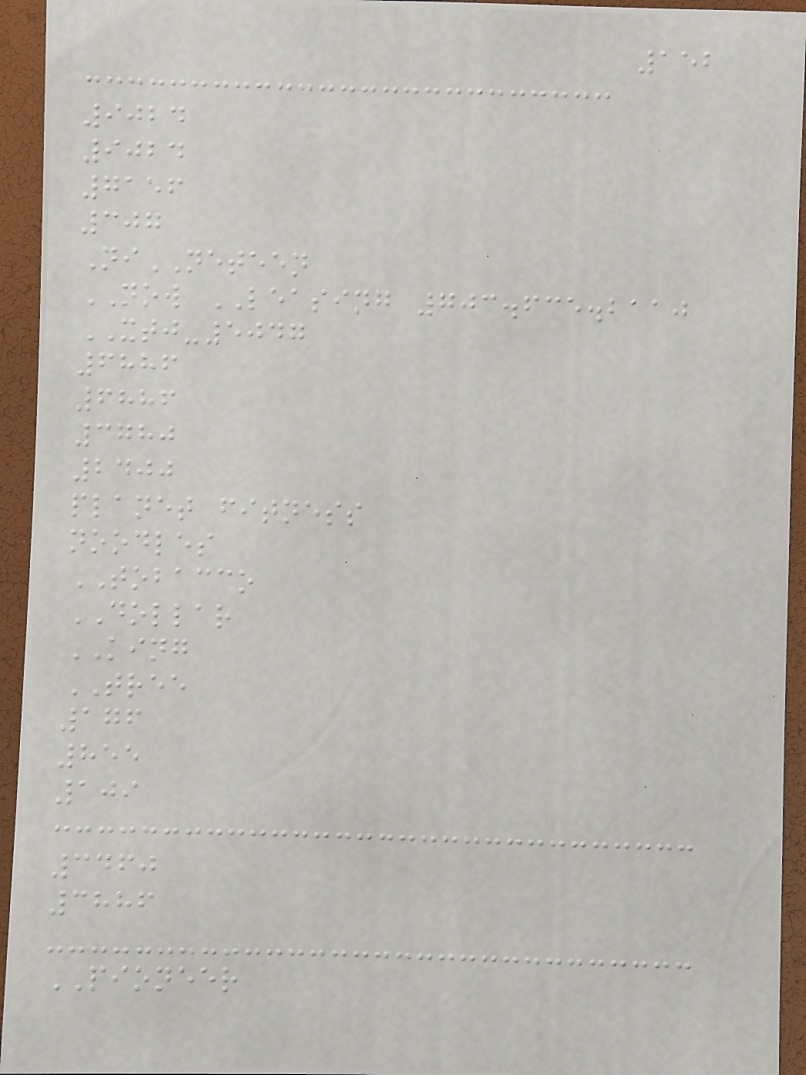152
9024
9024
7156
307
NiNETEEN
NOW LEASING 703.635.2110
XTJ-5047
6886
6886
3780
2400
planet fitness
noodles
TOBACCO
DOLLAR
KING
TREE
176
855
109
3460
3886
PIONEER
